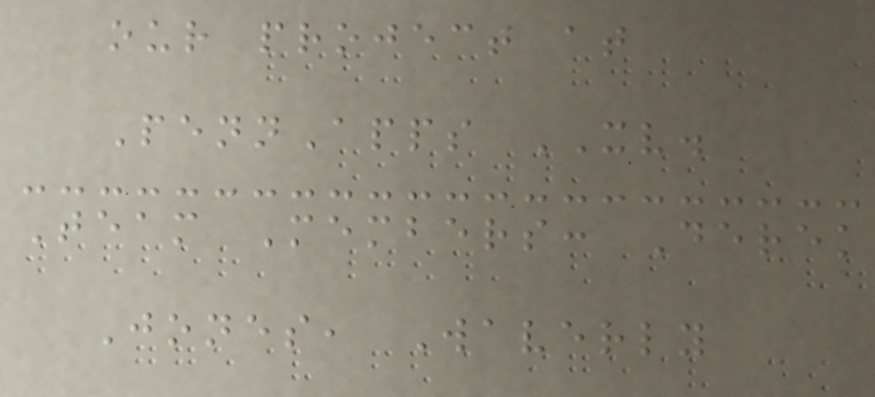our project at
PennApps XV.
Team Members: Derek
Jones, Waverly
